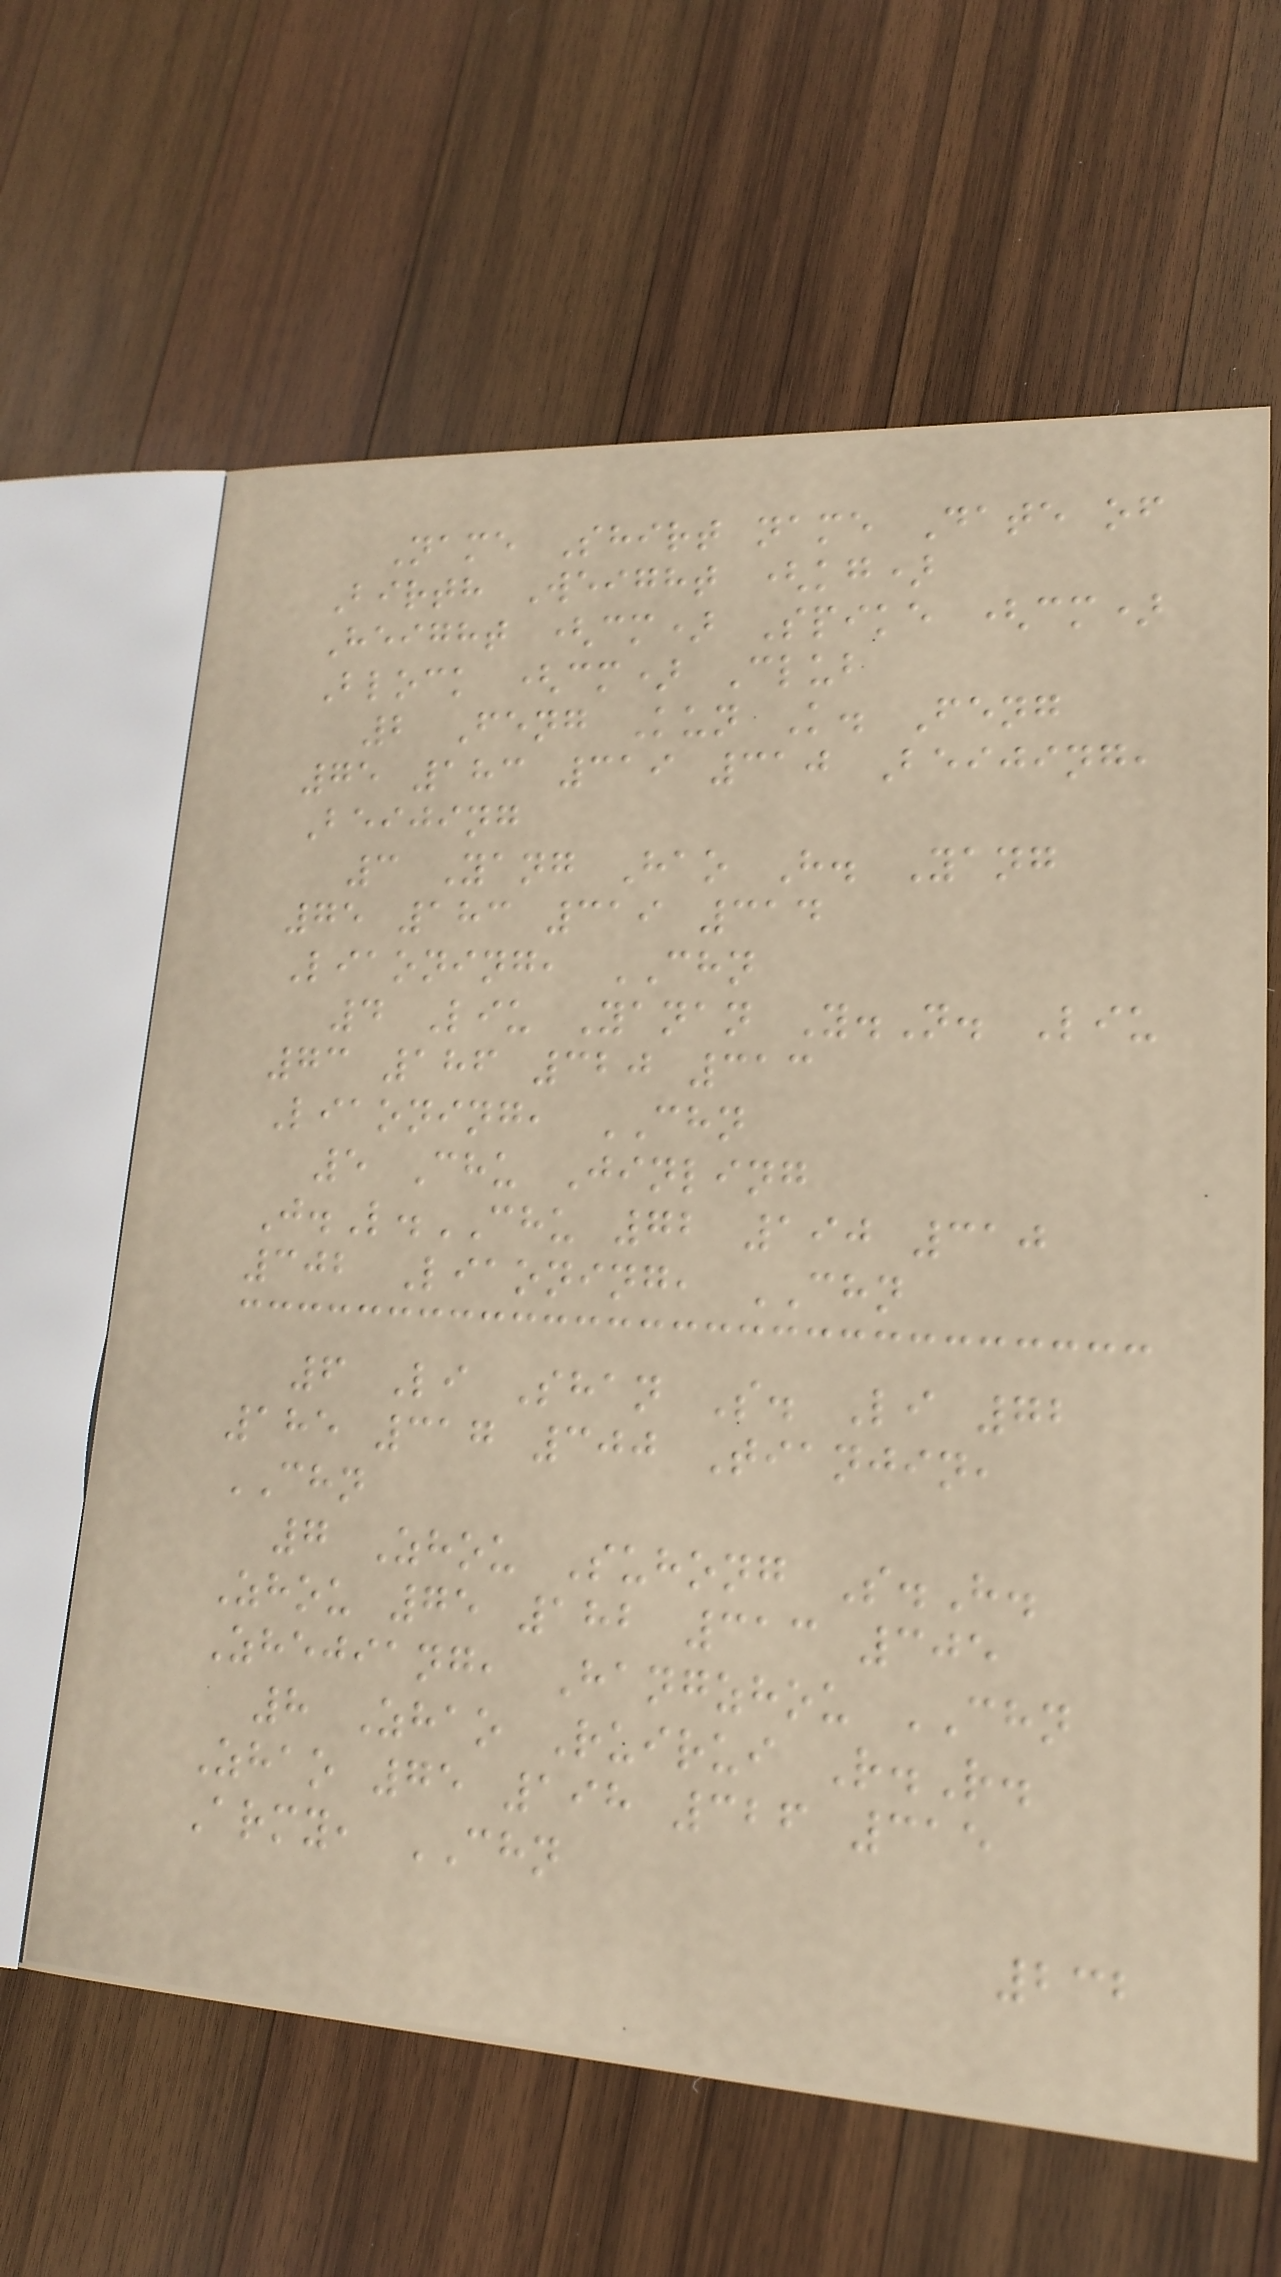Name Shirt name Date of
Birth Weight (kg)
Height (cm) Spike (cm)
Block (cm) Club
2 Feng Kun K. Feng
75 183 319 310 Beijing,
Beijing
3 Yang Hao H. Yang
75 183 319 314
Liaoning, CHN
4 Liu Yanan Y.N. Liu
73 186 320 313
Liaoning, CHN
5 Chu Jinling
J.L.CHU 72 190 310
302 Liaoning, CHN
6 Li Shan S. Li 72
185 317 300 Tianjin,
CHN
7 Zhou Suhong S.H.
Zhou 75 182 313 305
Zhejiang, Hangzhou CHN
8 Zhao Ruirui R.R.
Zhao 75 198 326 315
Army, CHN
232
